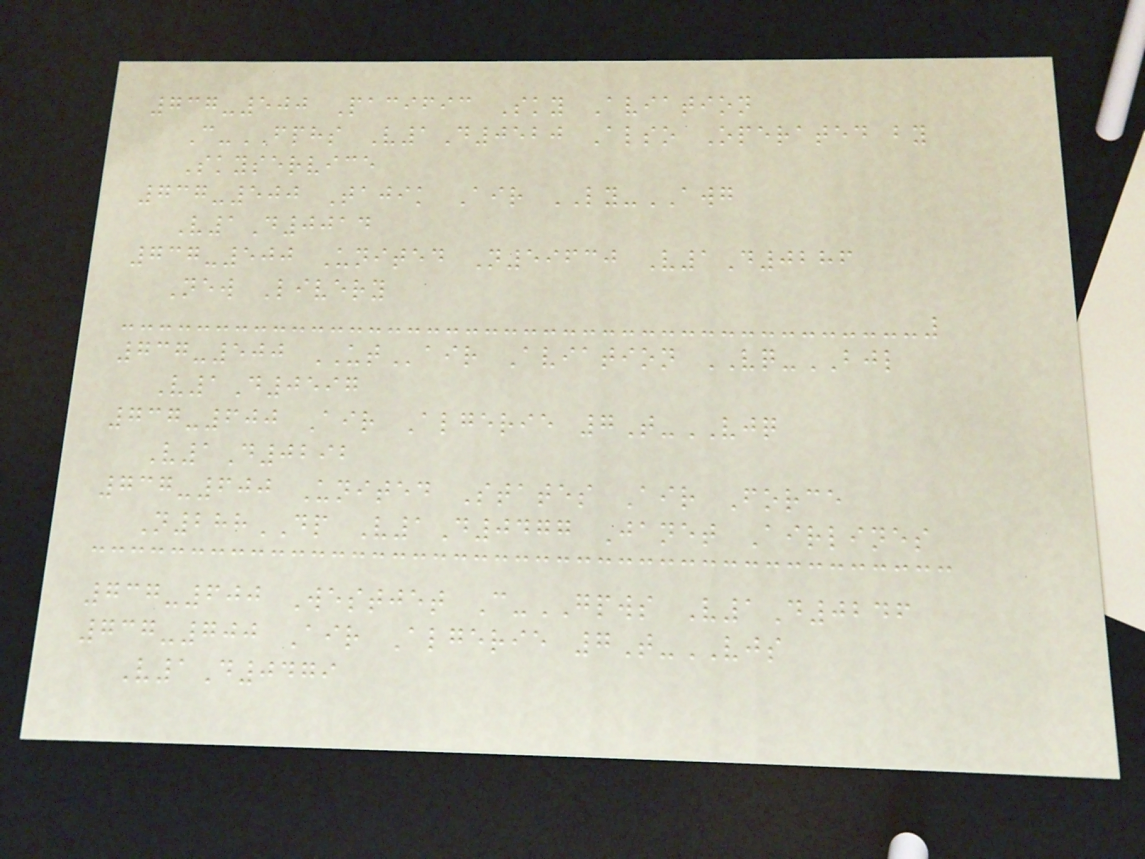737-500 Pacific Sky Aviation
C-FPHS V1D0520 Also Operated by
Skyservice
737-500 Tajik Air LY-AWG
V1D0014
737-500 United N59630 V1D0286
New Livery
737-500 UTair Aviation VQ-BJL
V1D0597
737-600 Air Algerie 7T-VJQ
V1D0292
737-600 United States Air Force
N288DP V1D0477 Janet Airlines
737-600 Westjet C-GPWS V1D0246
737-700 Air Algerie 7T-VJS
V1D0479
